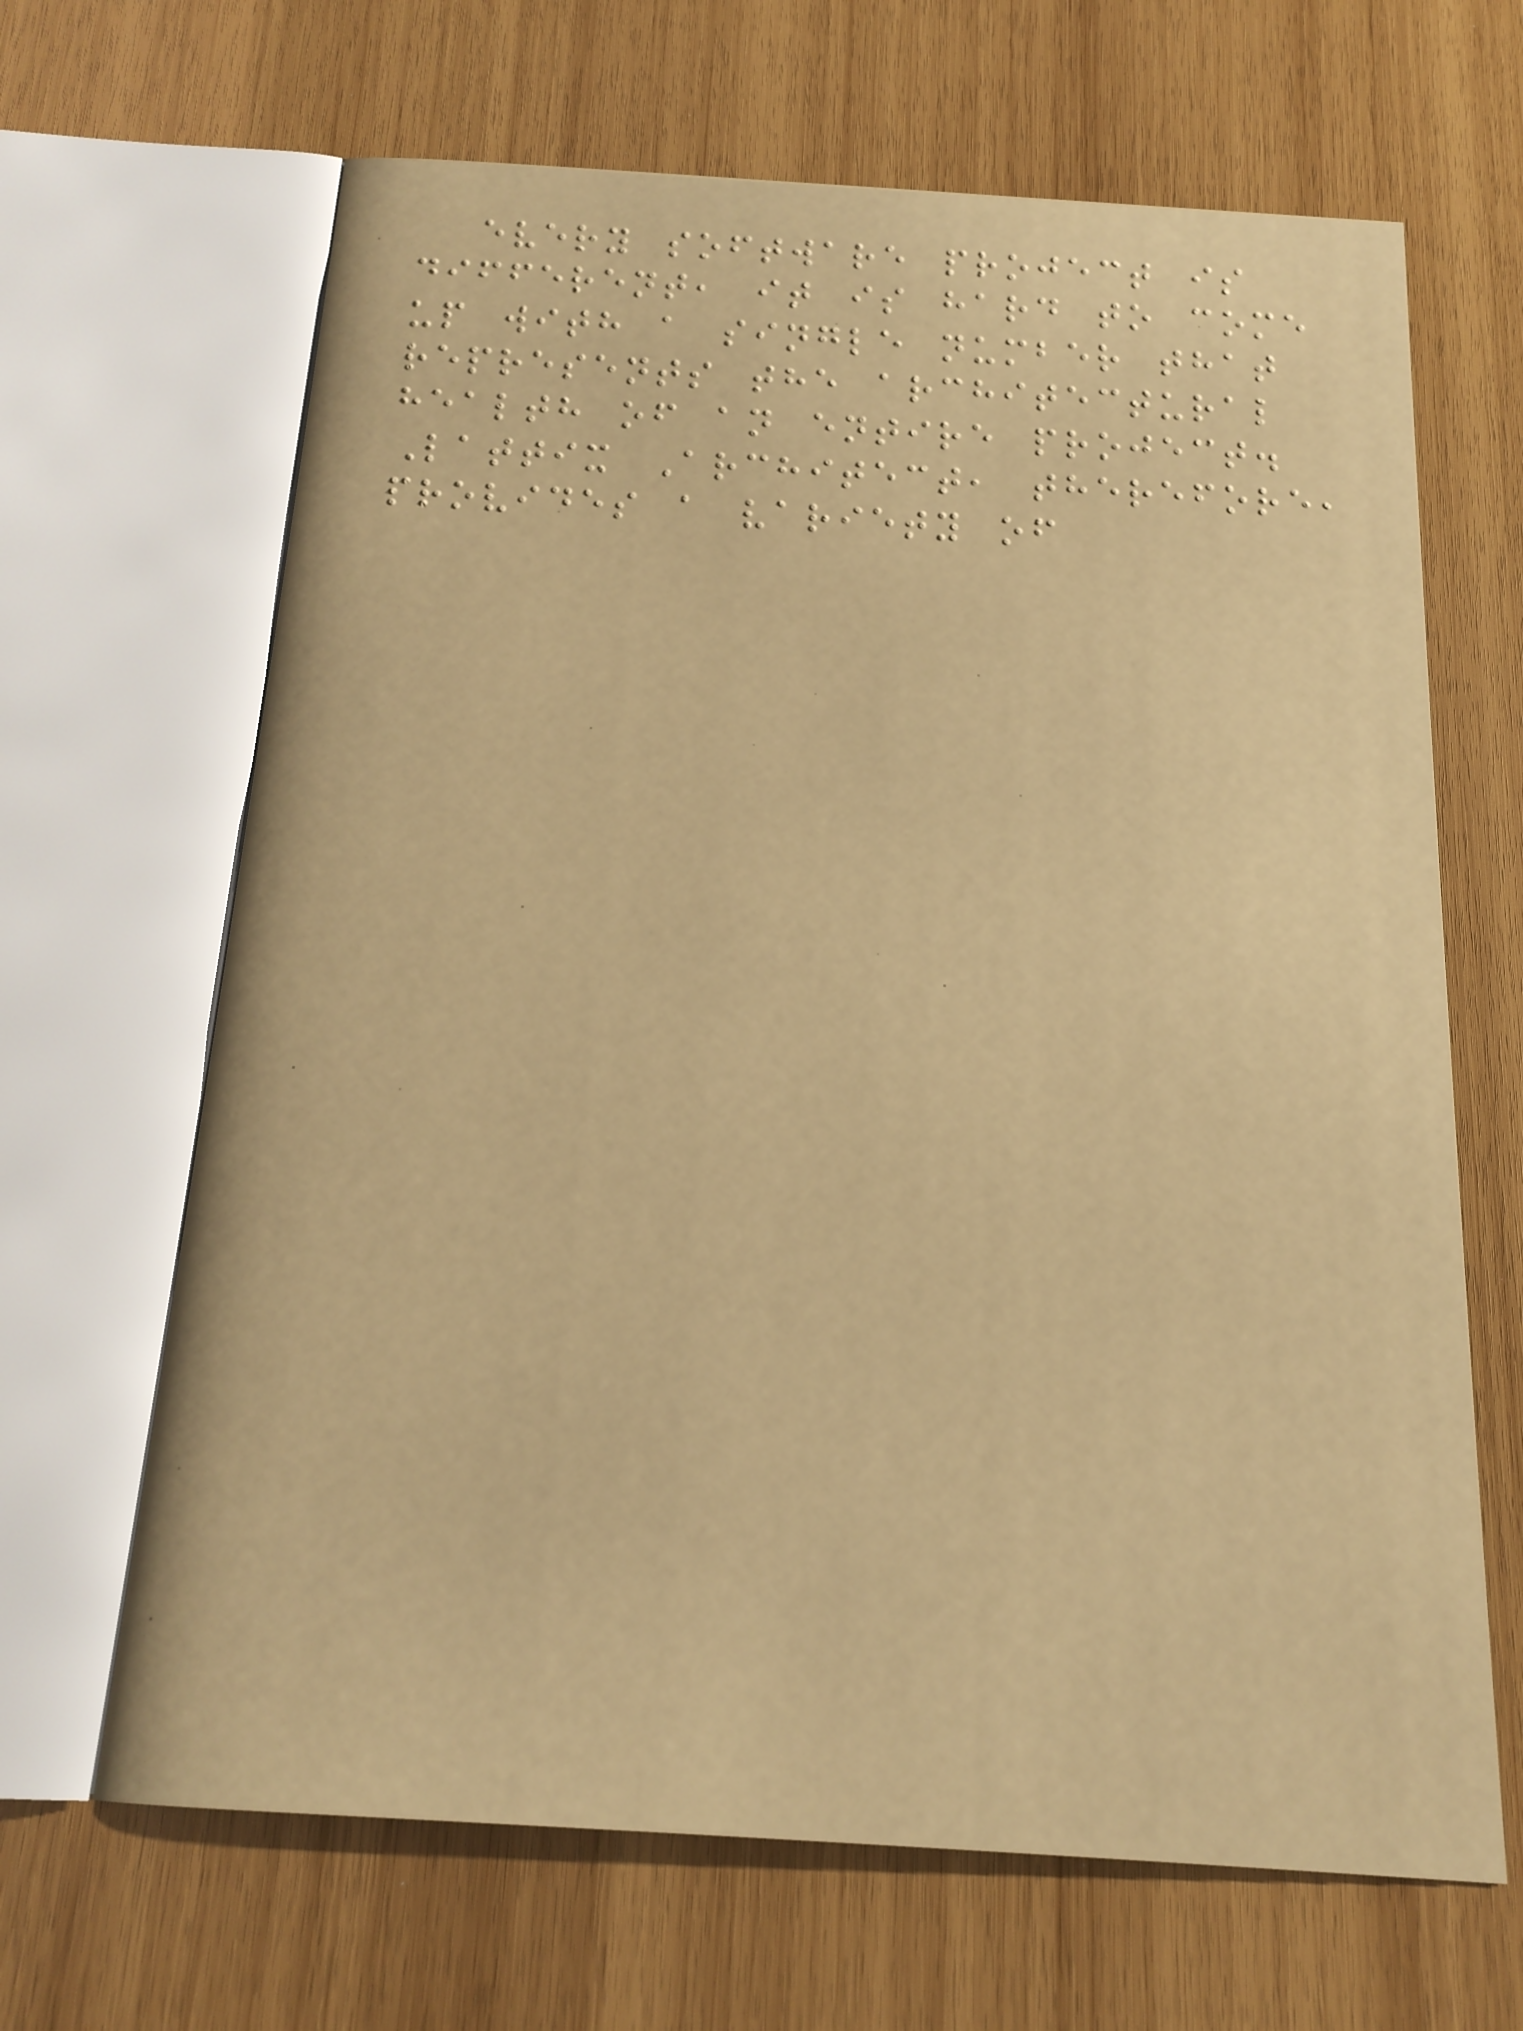every software project is
different, it is hard to come
up with a single number that
represents the architectural
health of an entire project.
Lattix Architect, therefore,
provides a variety of
